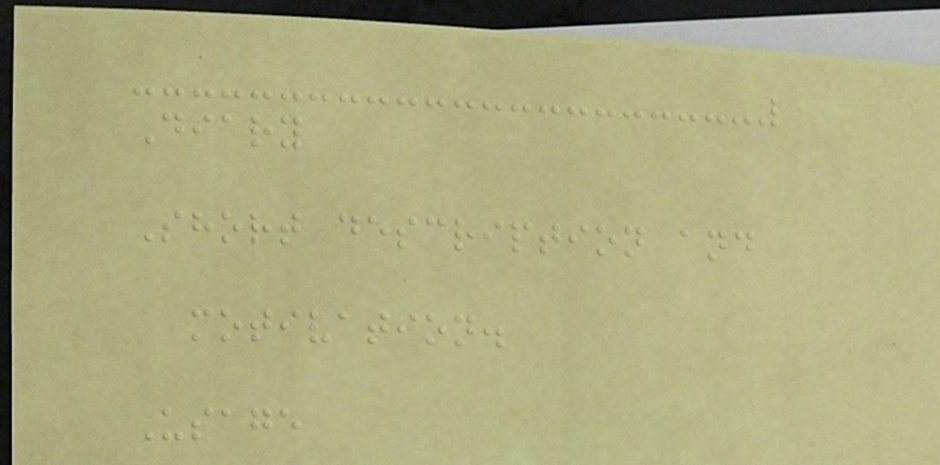Diary
Short description and
motivation.
Usage
